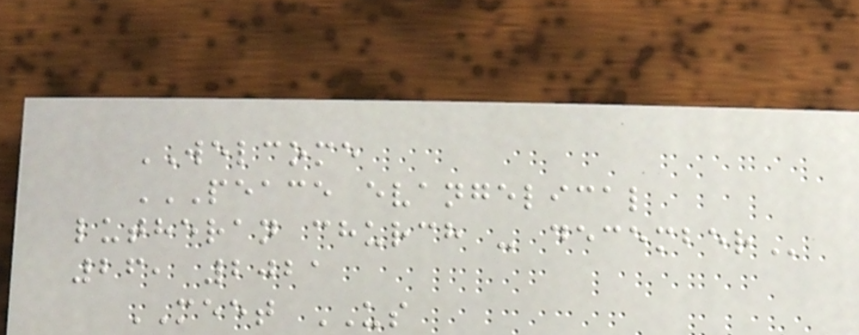WELCOME
PEACE EVANGELICAL
LUTHERAN CHURCH - DECEMBER
26, 2021
MEET US
